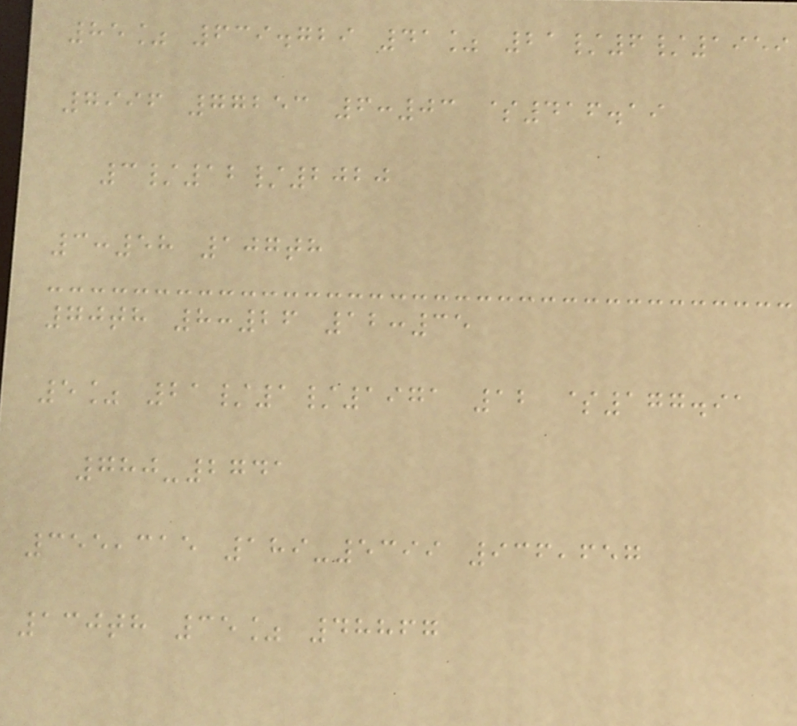85% 639.729 41% 21/6/1959
7996 77253 6:03 $416.19
3/12/2020
3:58 107th
70th 8:26 12:35
5% 21/1/1971 12 $177.91
780-2741
355,315 189-5399 936,657
130th 35% 48867
